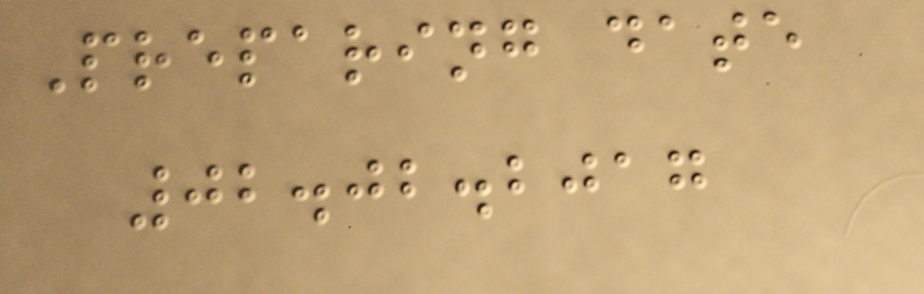Preparing date
02.02.2017
